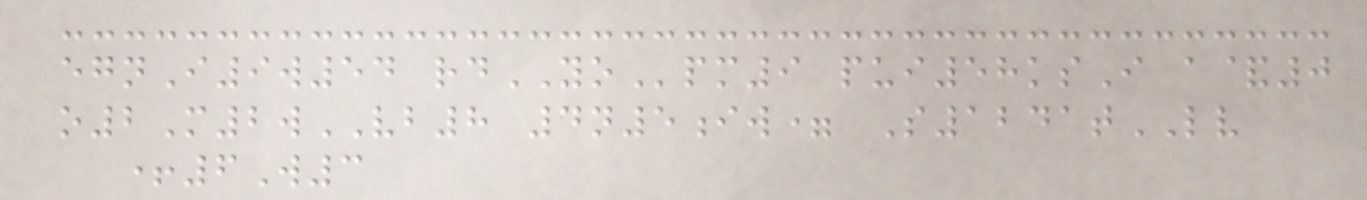egnI9w54 rdYOpm9 pui58ksI a&0
o2M2wVB8 4n5iw= S1241tLV
+6W3
